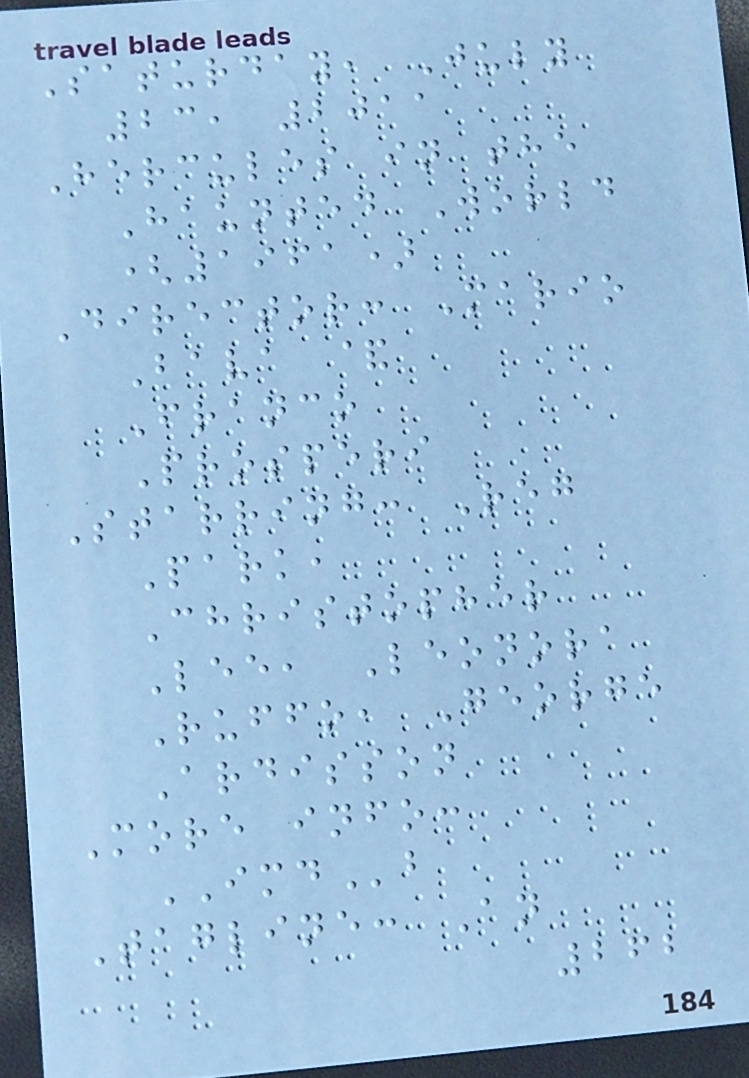Saturday, July
23, 2011
Hercules in the
Haunted World
(1961)
Director: Mario
Bava &
Franco
Prosperi
Starring: Reg
Park,
Christopher
Lee, Leonora
Ruffo, George
Ardisson
More info:
IMDb
Tagline: An
262
